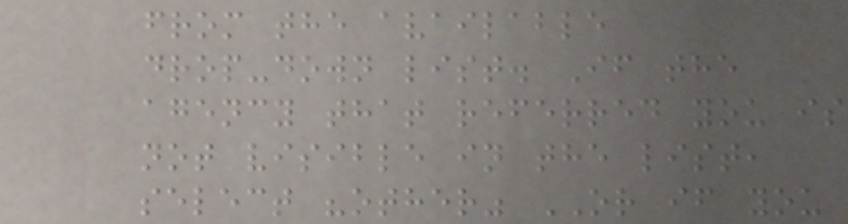from the available
drop-down list. If the
agency that referred you is
not visible in the list,
select "other" OR if you
